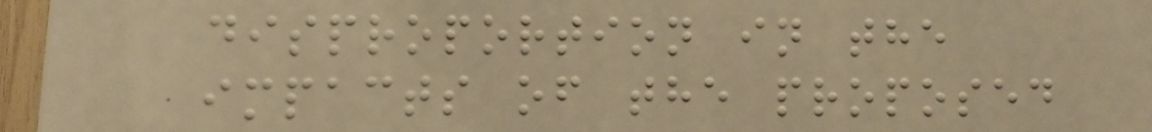disproportion in the
impacts of the proposed
